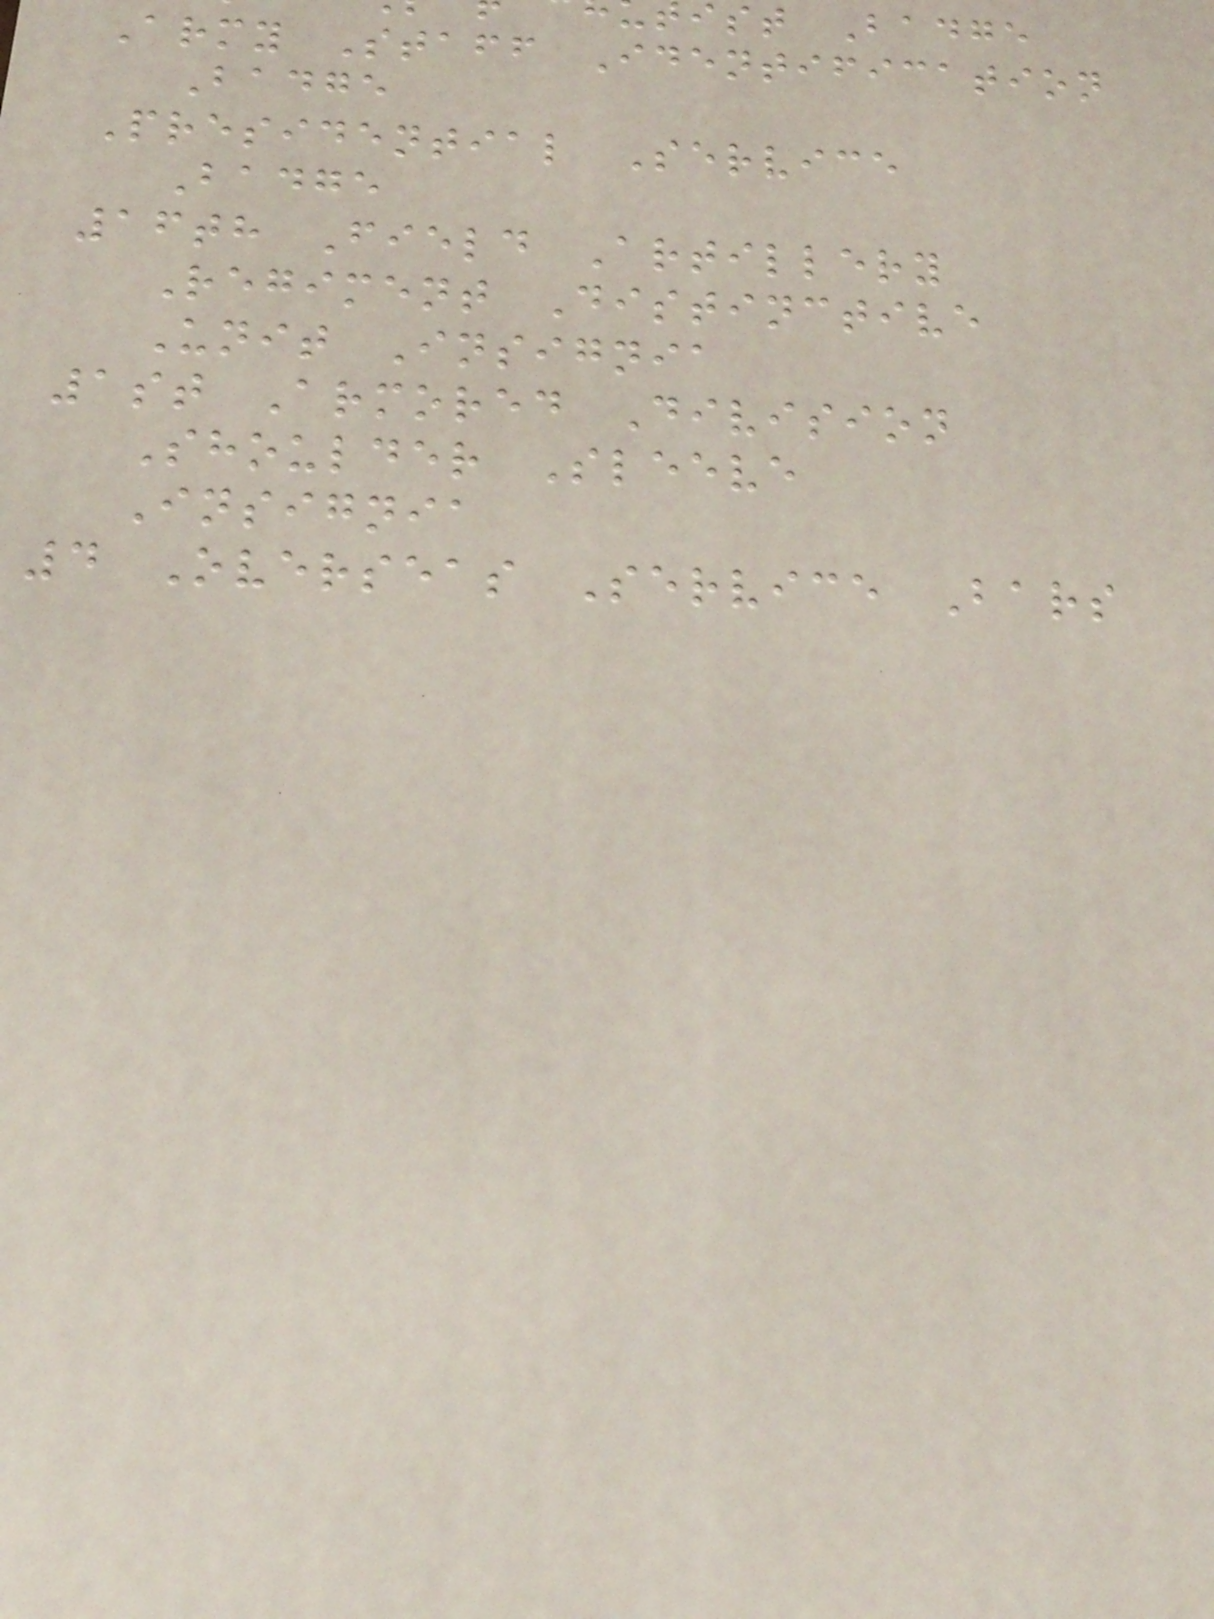ist Badge
Army Staff Identification
Badge
Presidential Service
Badge
16th Field Artillery
Regiment Distinctive
Unit Insignia
1st Armored Division
Shoulder Sleeve
Insignia
4 Overseas Service Bars
